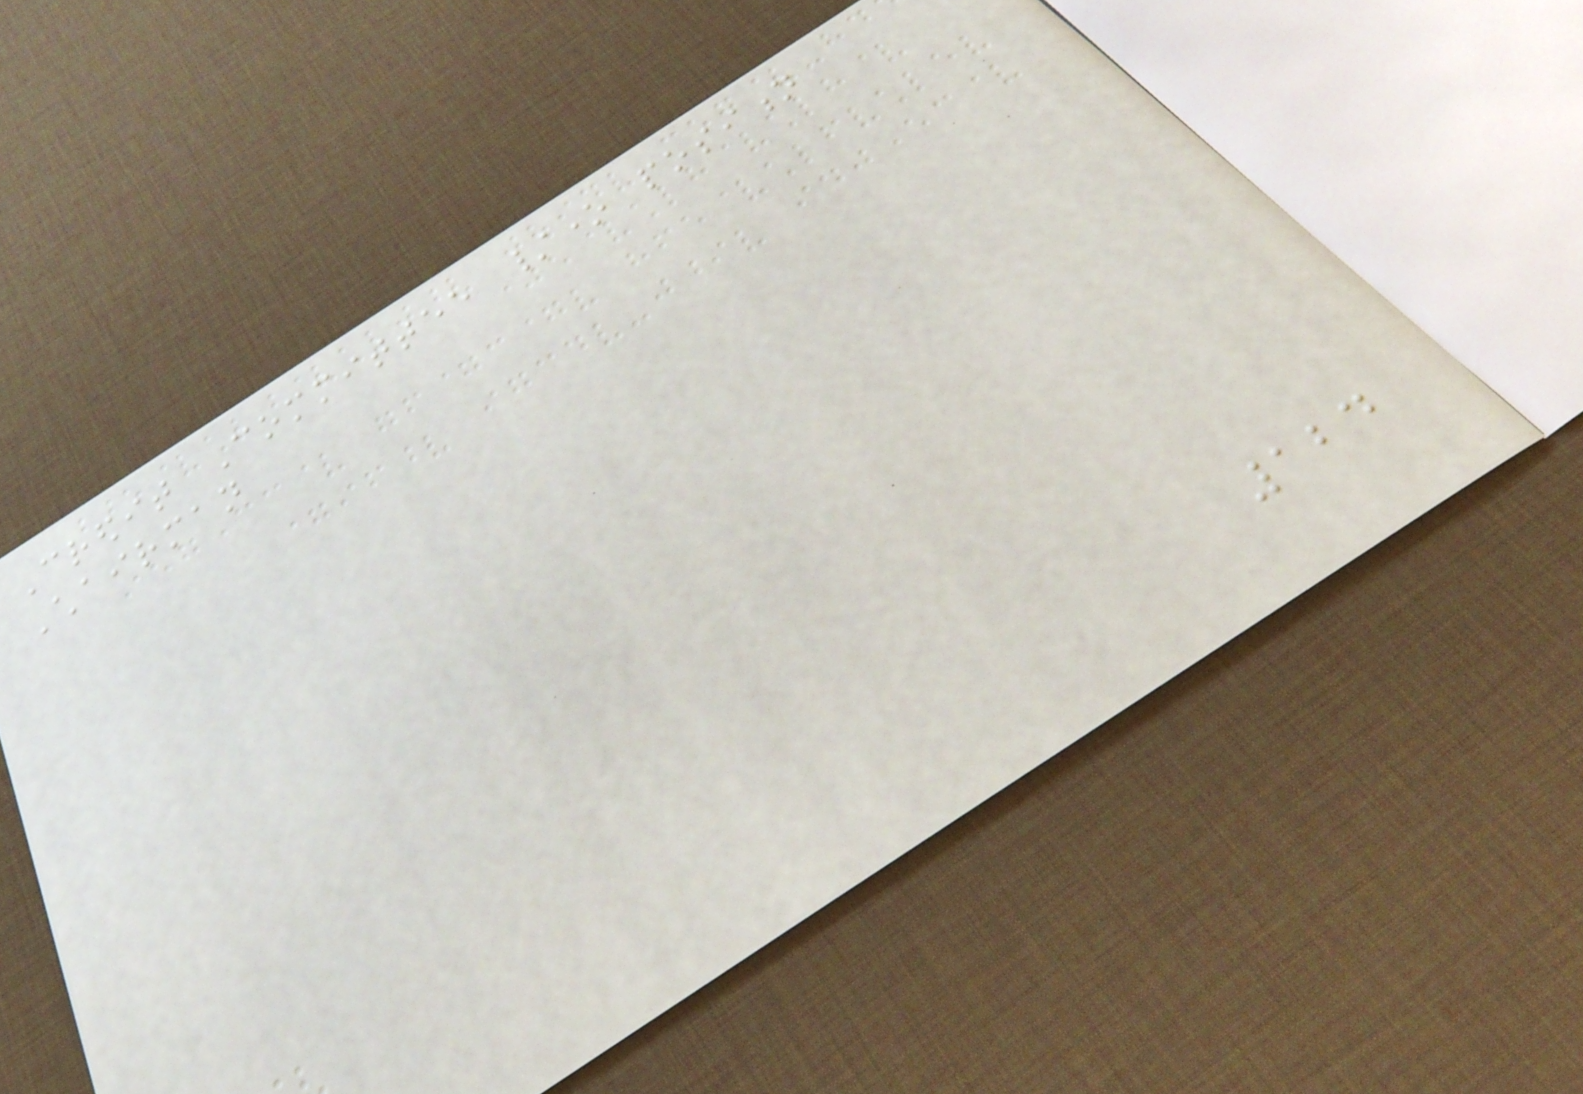Credit Committee /one position
Chairman
124
